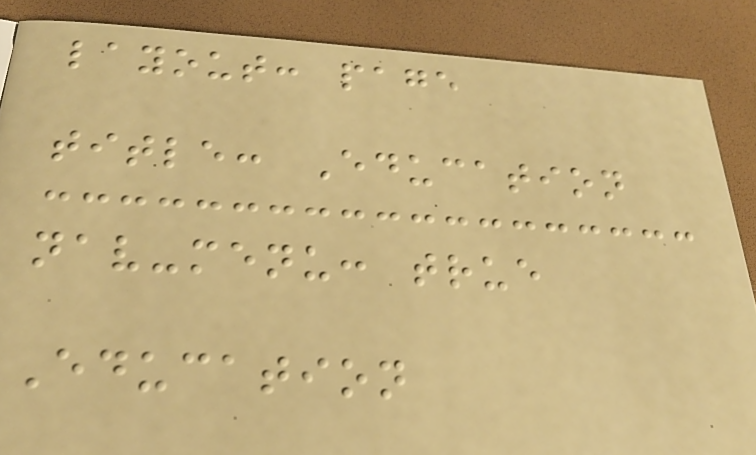layout: page
title: Education
nav-menu: true
Education
